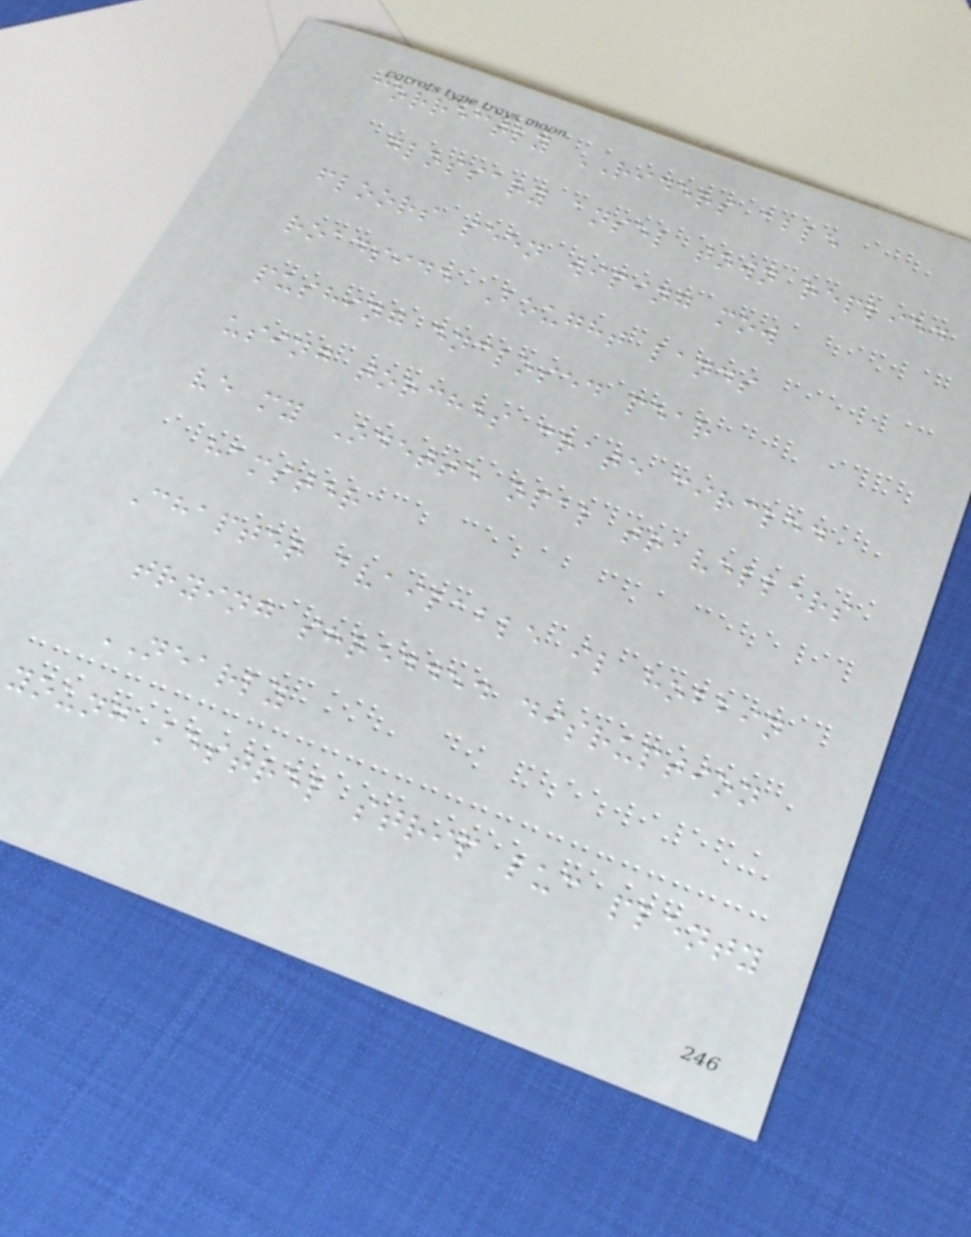correctly RIDERS able
glossary ansel town replied
floors seen wiping mow
roadside Bought lands
pushing enclosed pear
using torches crate circled
ve my Odette opal travellers
hamster
Chapter available il hobbin
trying shredded disruption
NEARLY
young kestrel strip luc plenty
